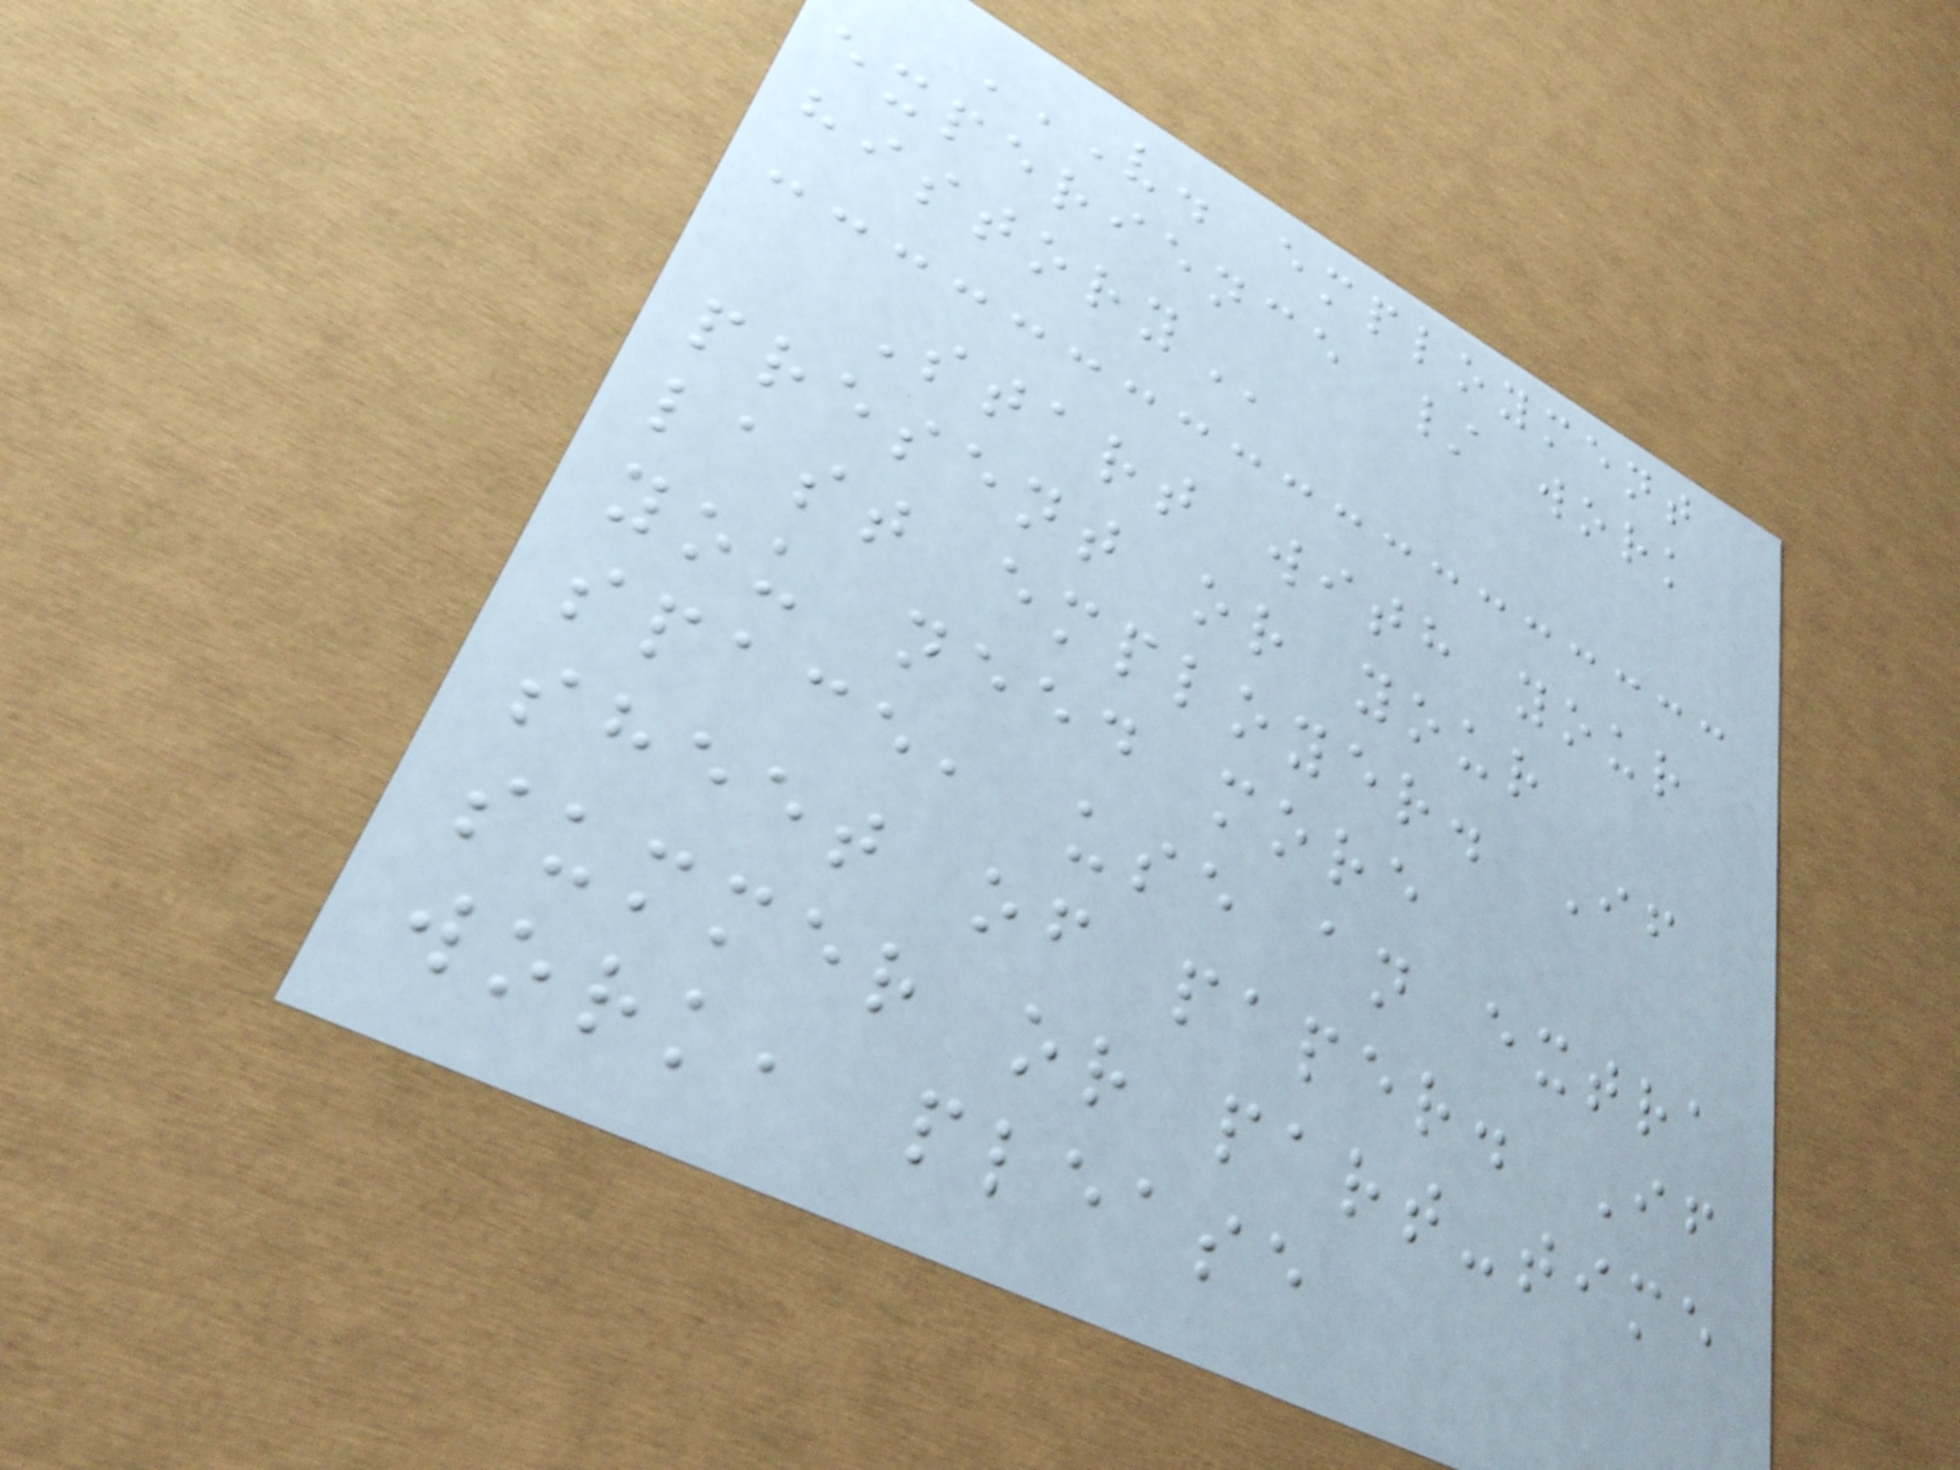V. EMPLOYMENT
EXPERIENCE / WORK
HISTORY
Start with your
present or your
last employer. If
you need more
space, use an extra
sheet of paper. If
summer or part-time
work, please
